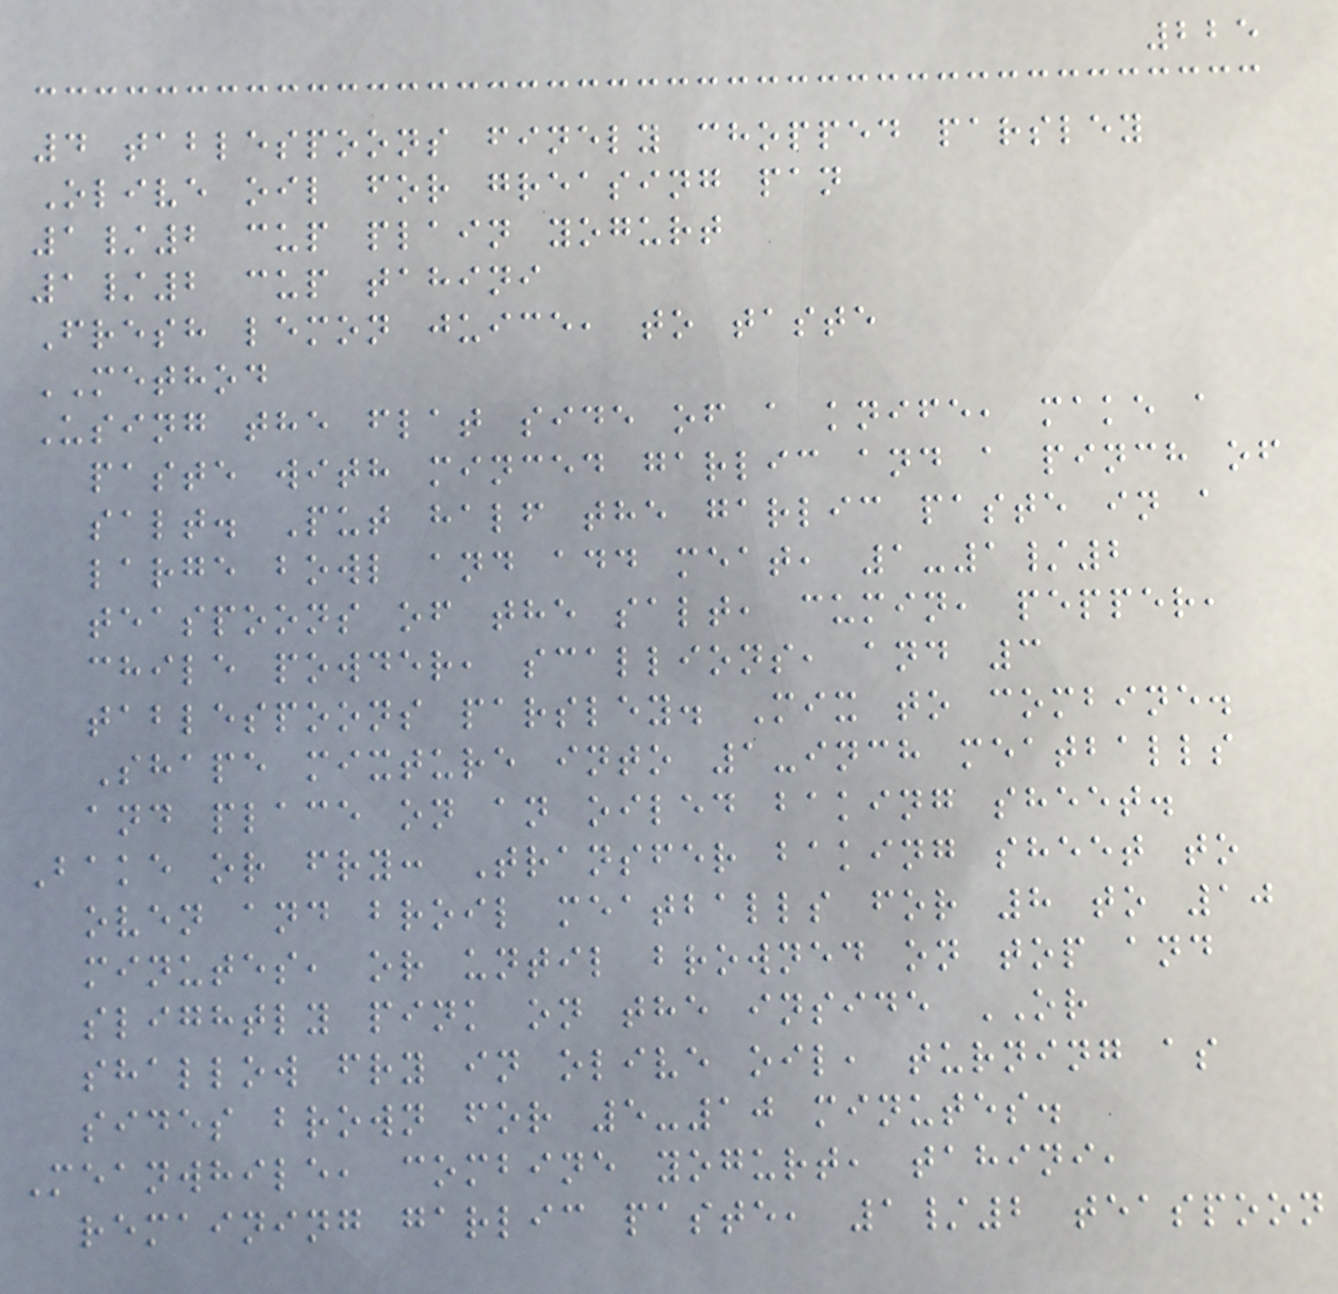225
4 tablespoons finely chopped parsley
Olive oil for greasing pan
1/2 cup plain yogurt
1/2 cup tahini
Fresh lemon juice, to taste
METHOD
Using the flat side of a knife, make a
paste with minced garlic and a pinch of
salt. Put half the garlic paste in a
large bowl and add meat, 1-1/2
teaspoons of the salt, cumin, pepper,
chile powder, scallions, and 3
tablespoons parsley. Mix to combine.
Shape mixture into 1-inch meatballs
and place on an oiled baking sheet.
Bake or fry: Transfer baking sheet to
oven and broil meatballs for 8 to 10
minutes, or until browned on top and
slightly pink on the inside OR
shallow fry in olive oil, turning as
sides brown for 5-10 minutes.
Meanwhile, combine yogurt, tahini,
remaining garlic paste, 1/2 teaspoon
